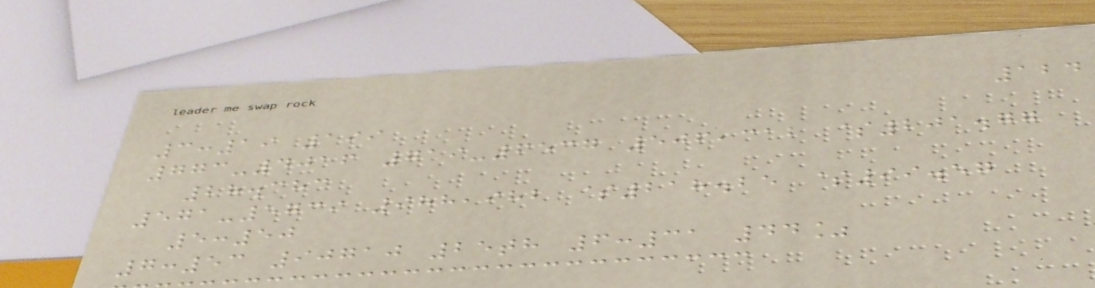124
3:19 199
773-4016 719-6537 506,312 $201.77
28.383
571-5739 988,982 $218.25 $99.57
5:50
7:53 90710 25th 6:31 44%
